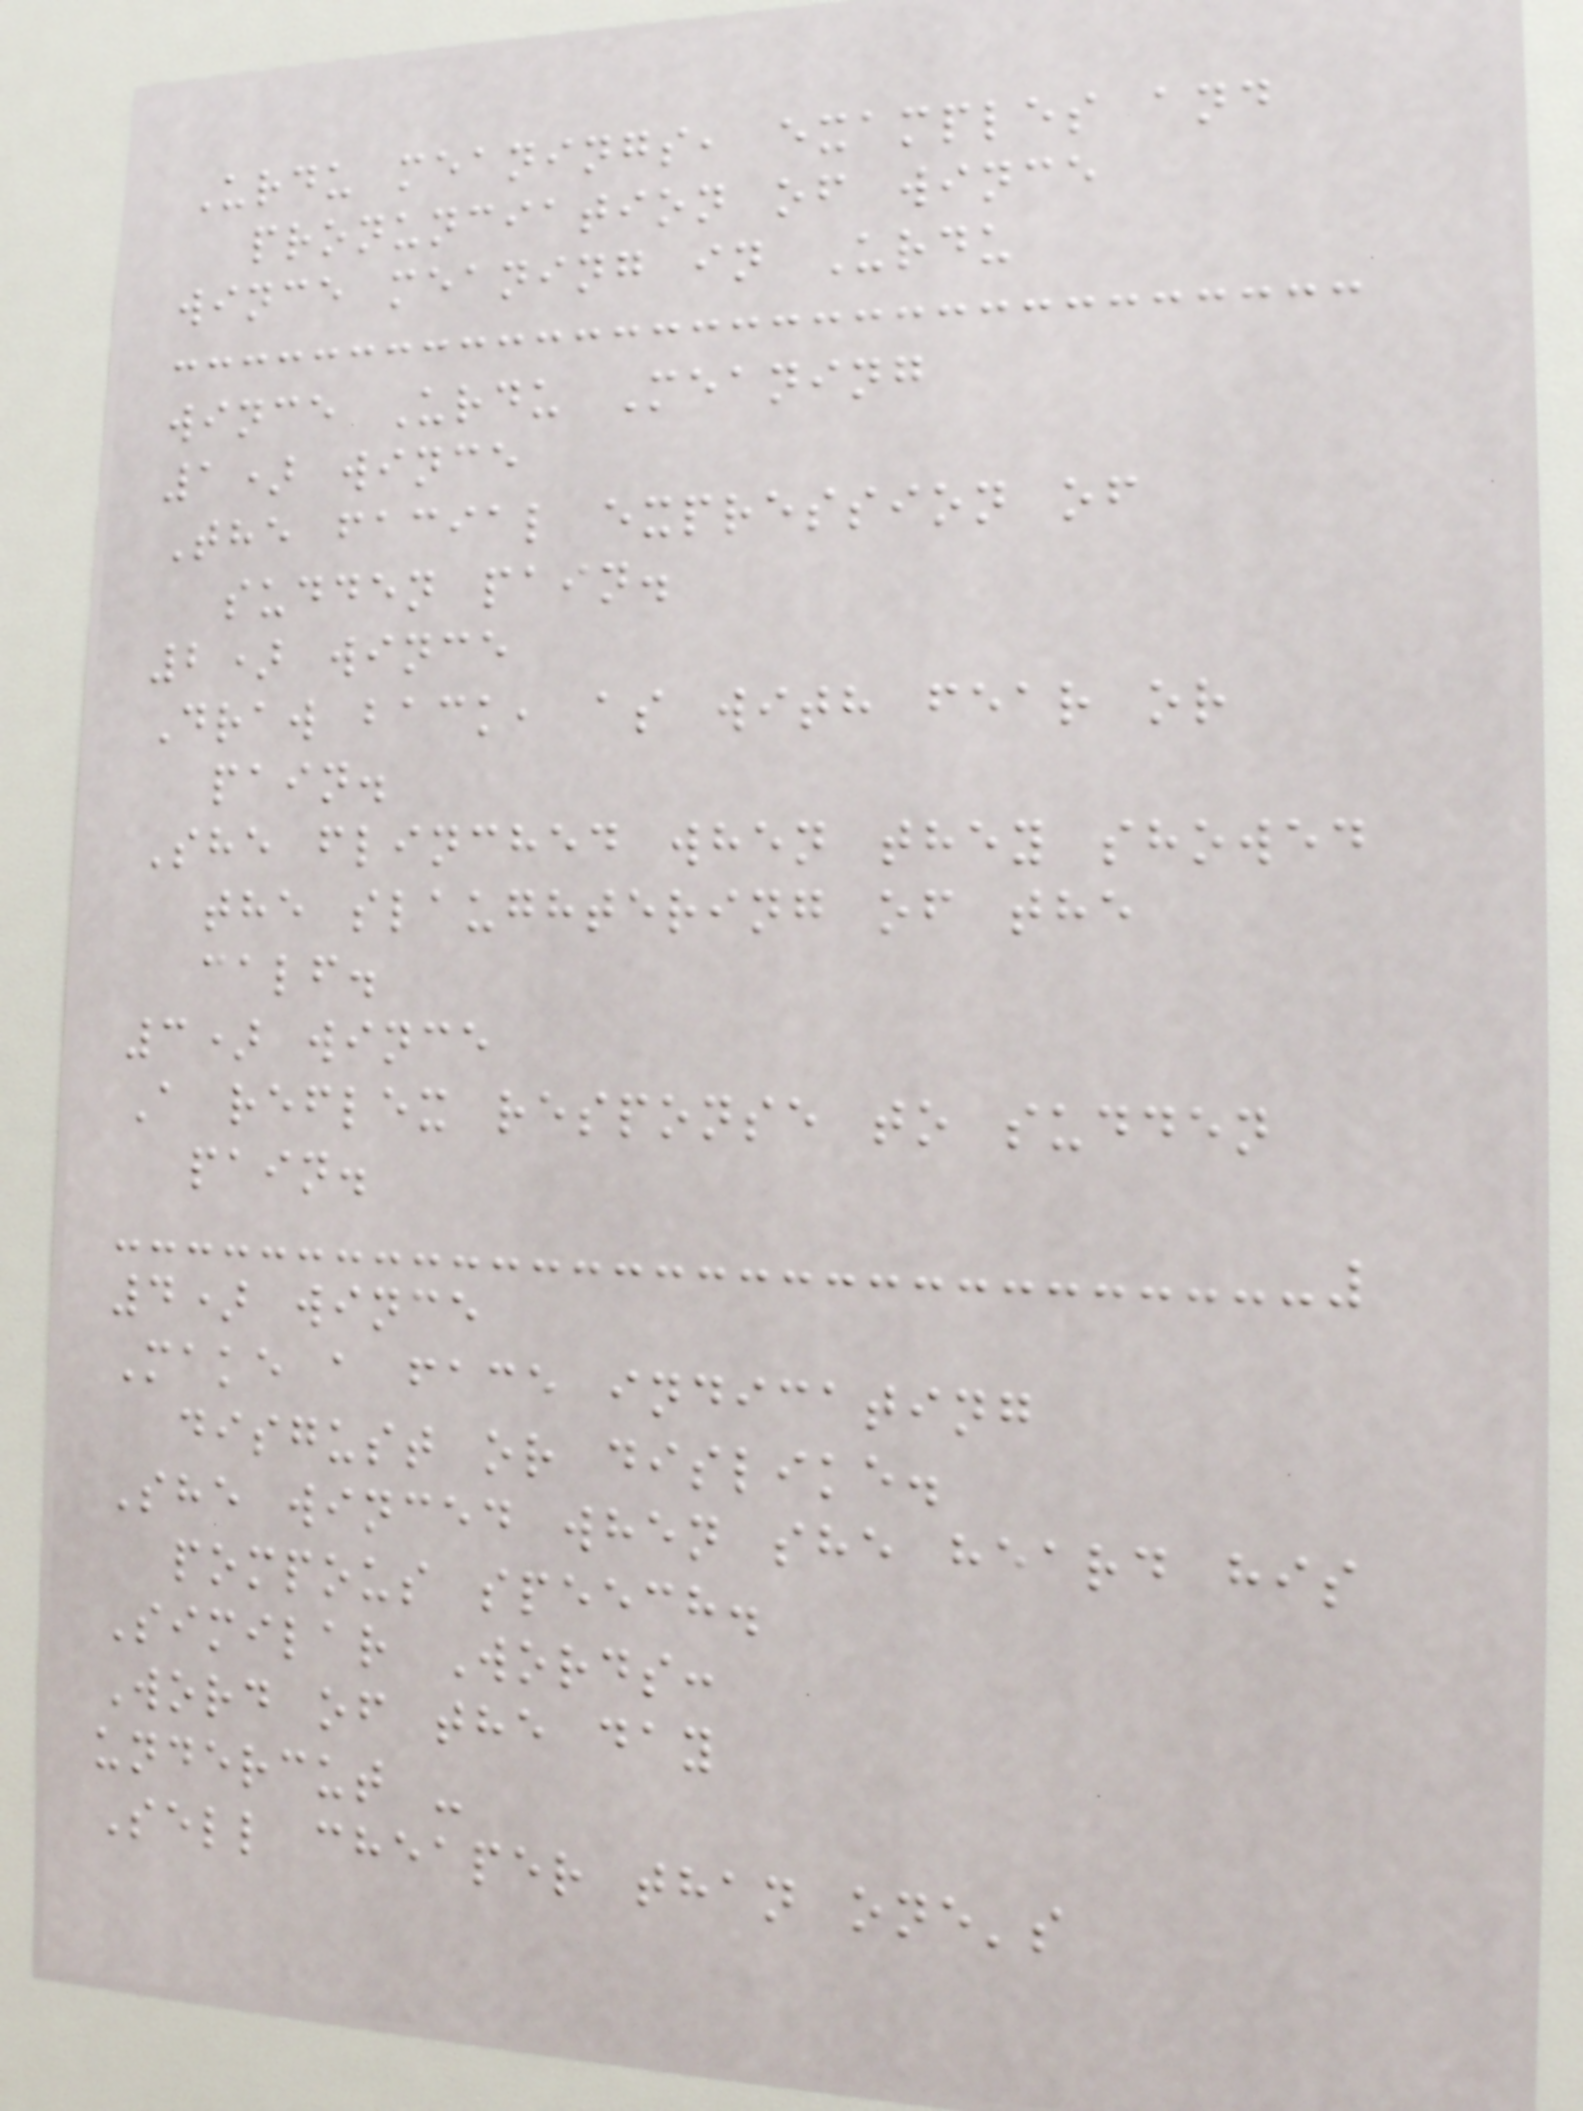Urdu meanings, examples and
pronunciation of wince
wince meaning in Urdu
wince Urdu Meaning
1) wince
The facial expression of
sudden pain.
2) wince
Draw back, as with fear or
pain.
She flinched when they showed
the slaughtering of the
calf.
3) wince
A reflex response to sudden
pain.
4) wince
Make a face indicating
disgust or dislike.
She winced when she heard his
pompous speech.
Similar Words:
Word of the day
undercut -
Sell cheaper than one's
